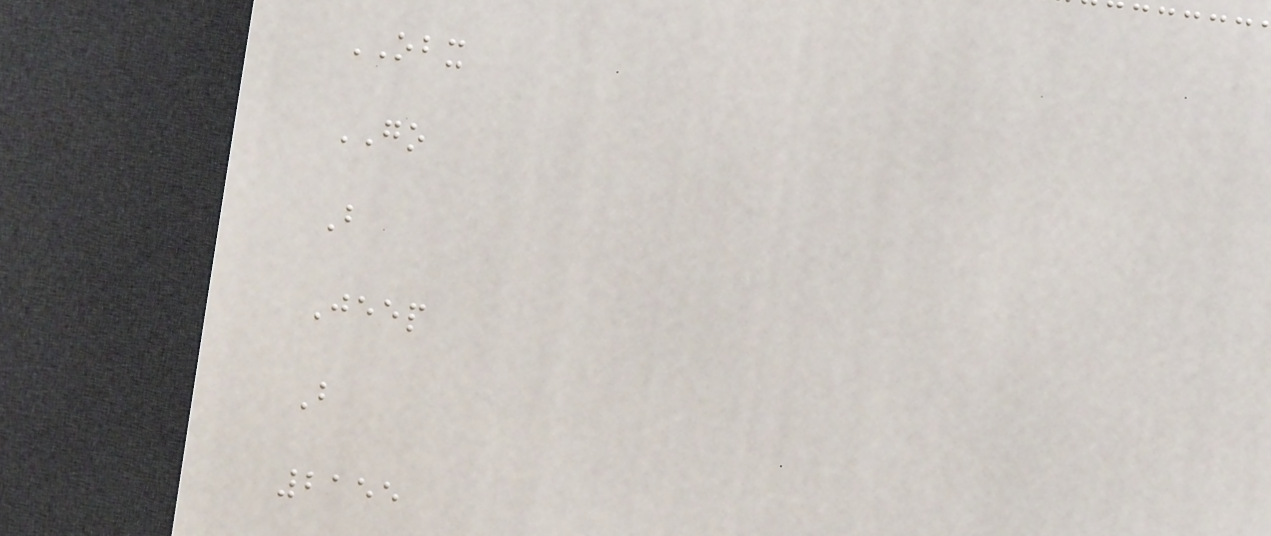OBX
GO
B
Jeep
B
2155
